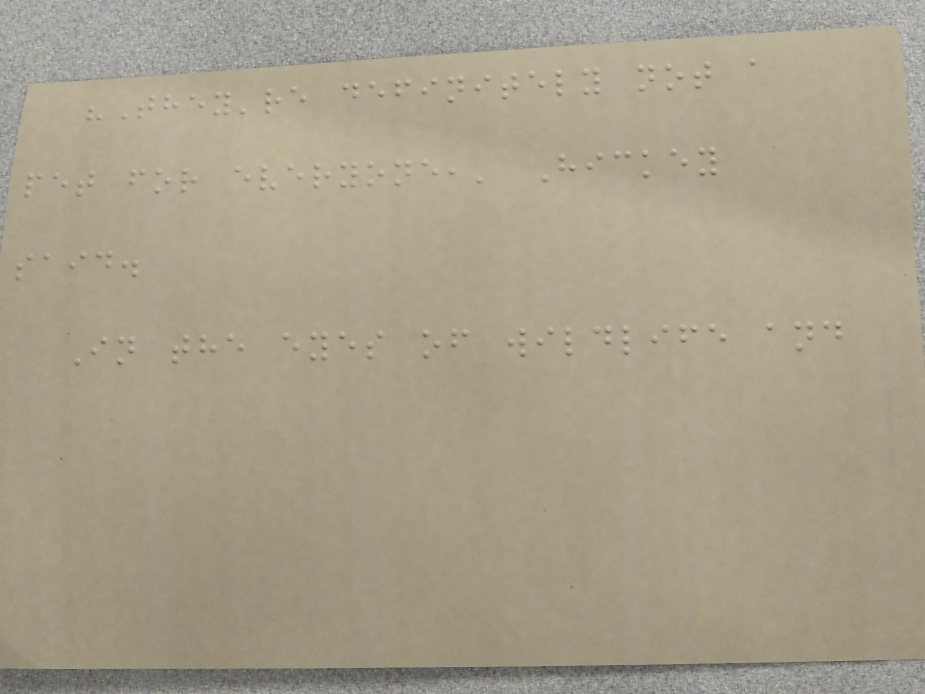"They're definitely not a
pet for everyone,' Hickey
said.
In the eyes of wildlife and
